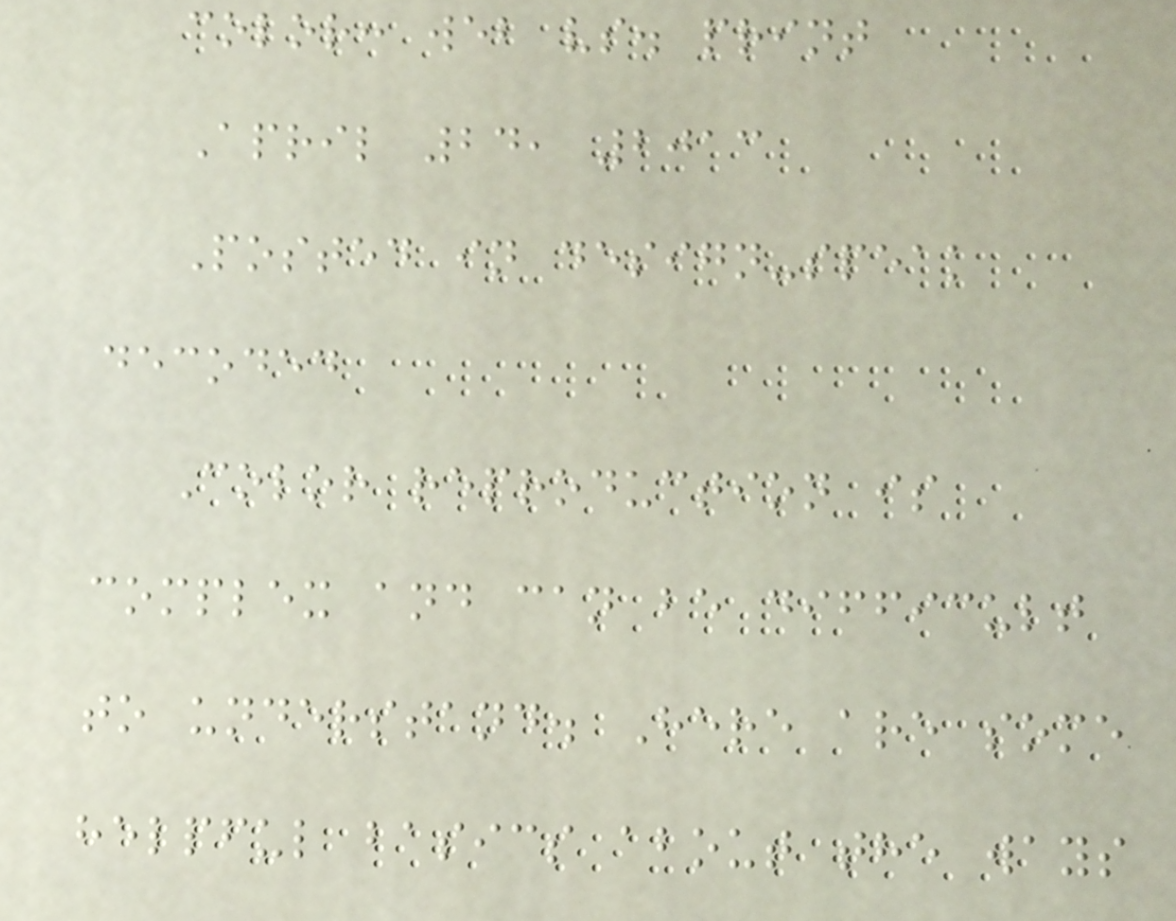color: web vs. print
April 24, 2013
Posted in design-speak
decoded
Color reproduction is
complex and can be difficult
to understand. Here are some
helpful basics about the ways
